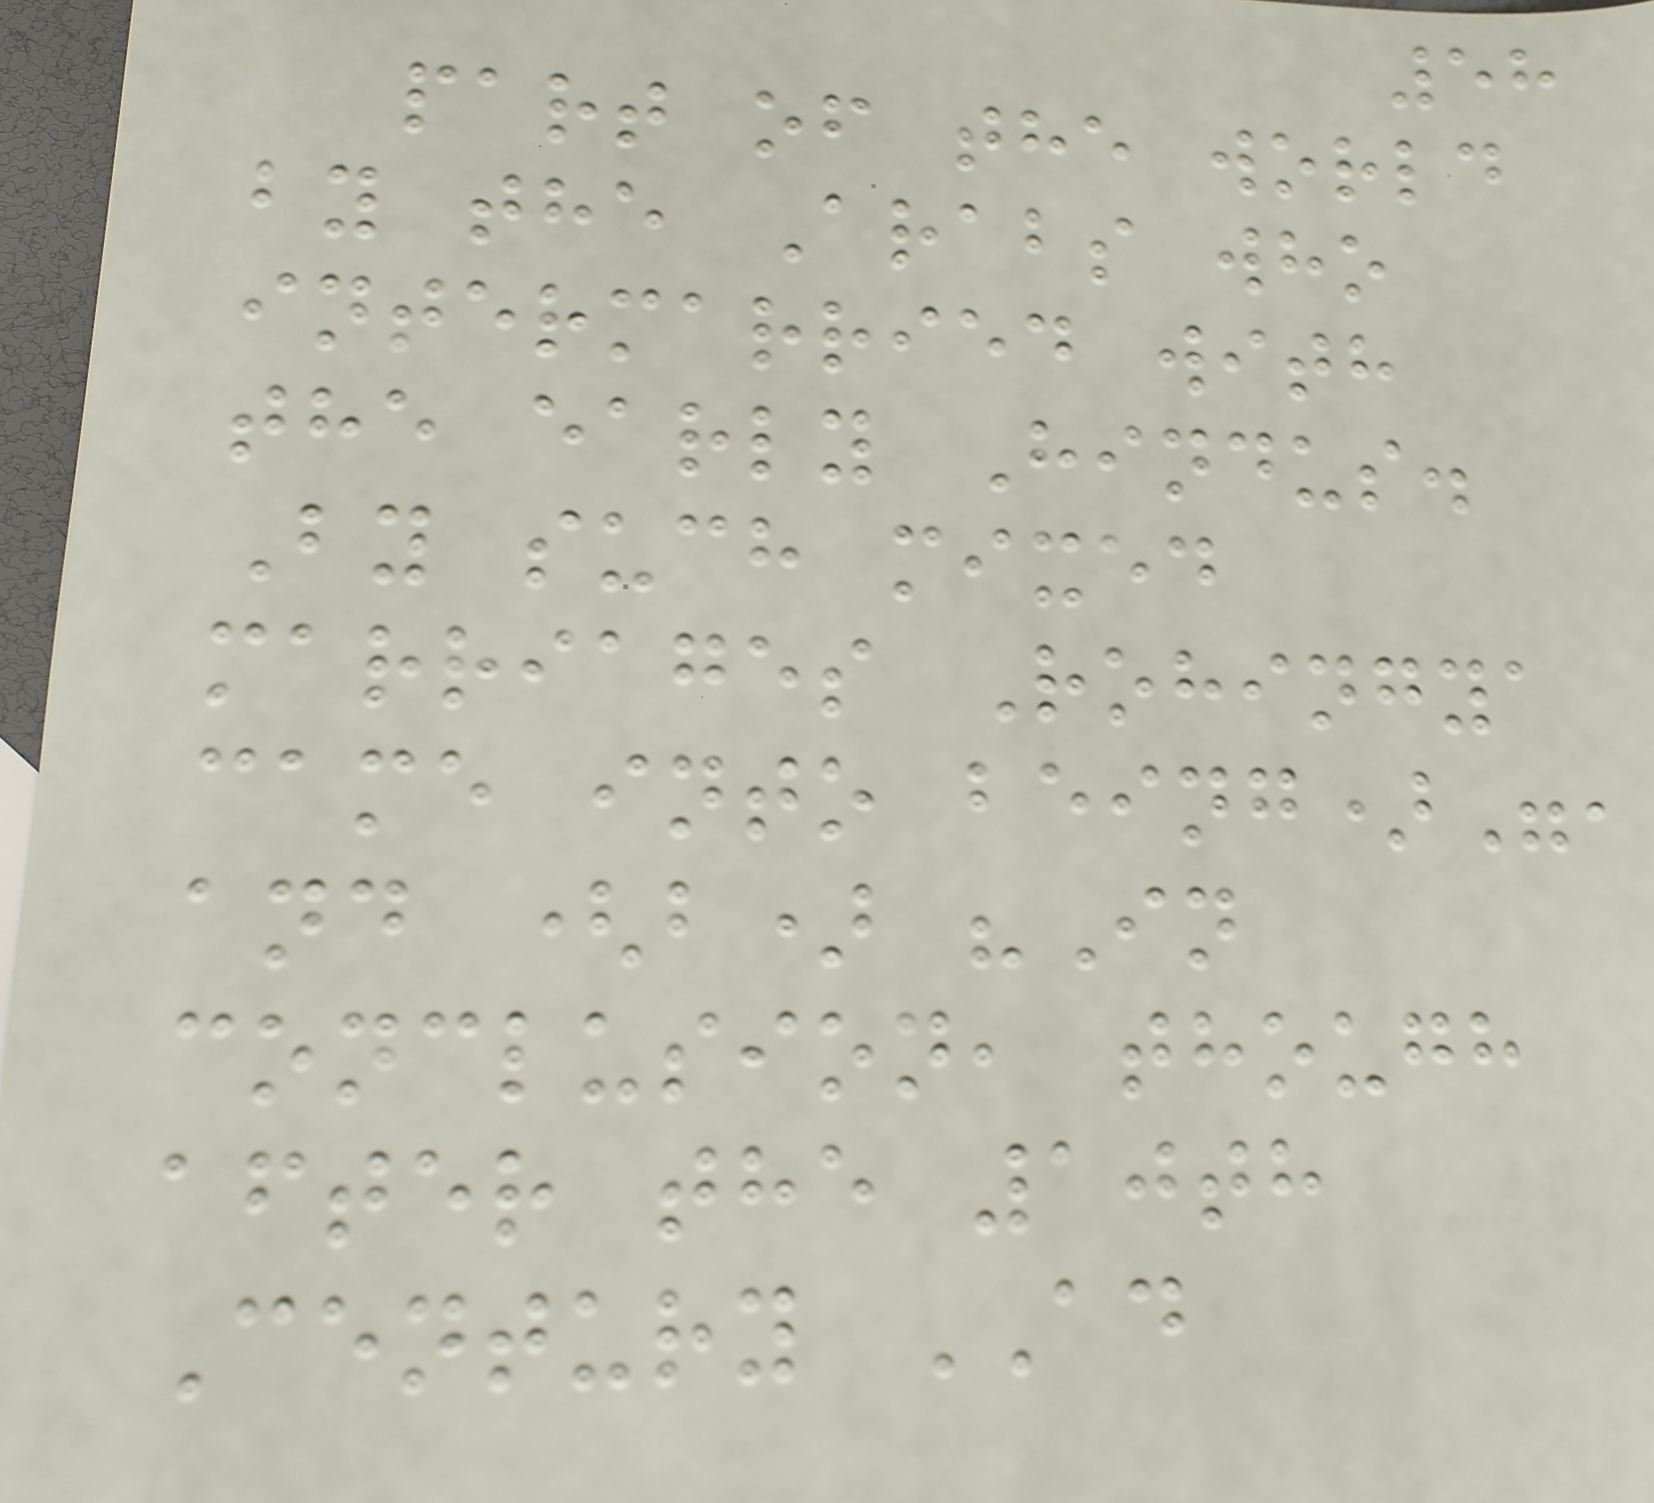58
part of the world
by the Arabs who
intermarried with
the early Hindus.
By such mixed
marriages Rohingya
came into being)",
and (b) "In
conclusion, though
after the 10th
Century AD
